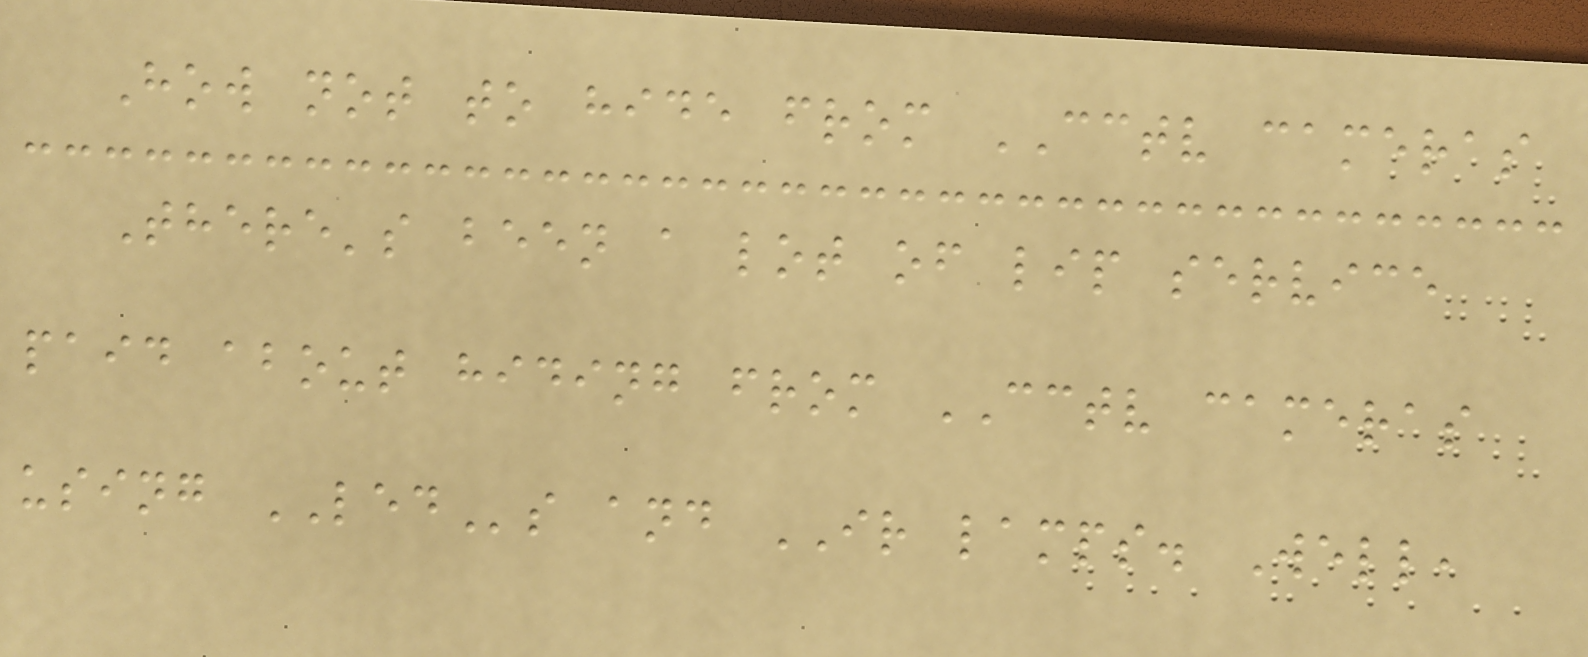How not to hide from CCTV cameras
There's been a lot of lip service
paid about hiding from CCTV cameras
using LEDs and IR lamps. Well,
